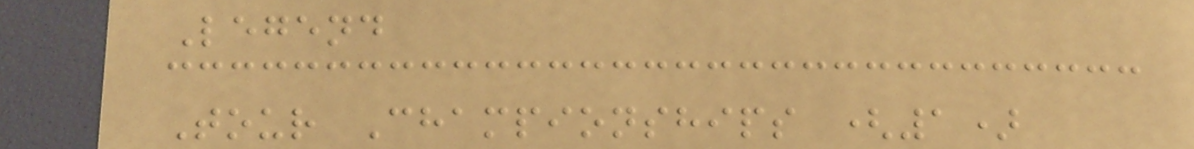Legend
Tour Championships (1)
